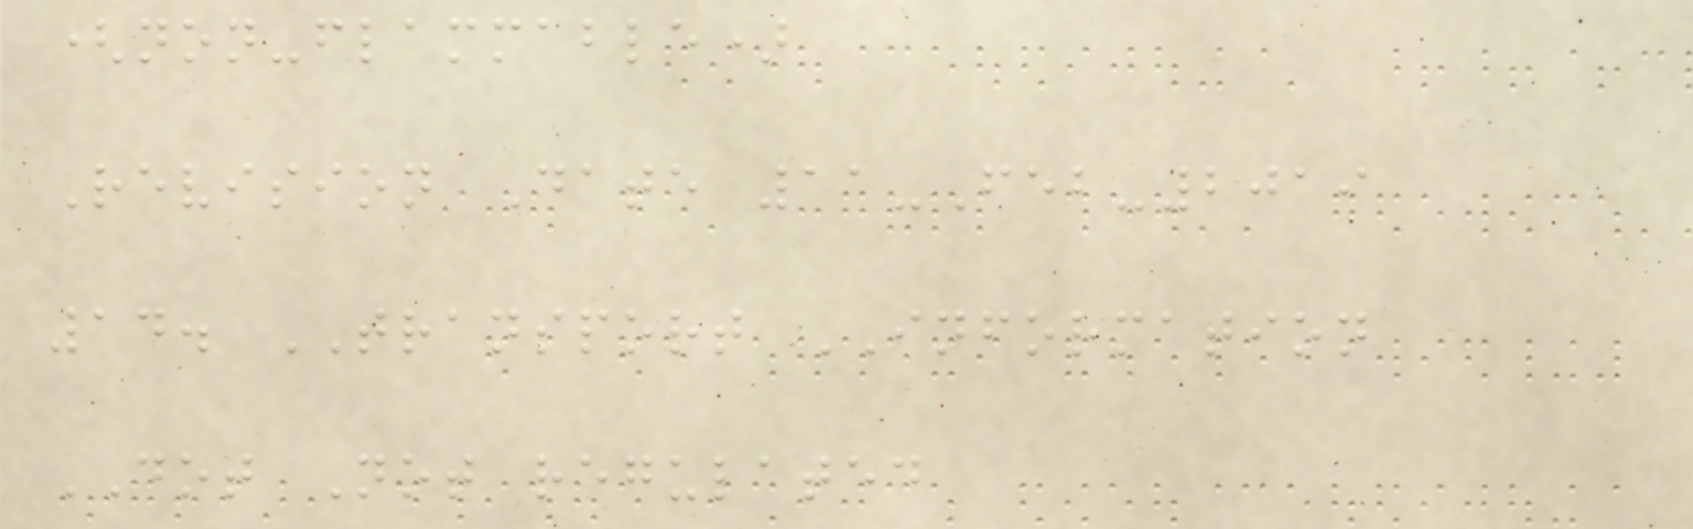(non-flammable)
Revision Date 11-Feb-2019
14. TRANSPORT INFORMATION
DOT Not regulated
